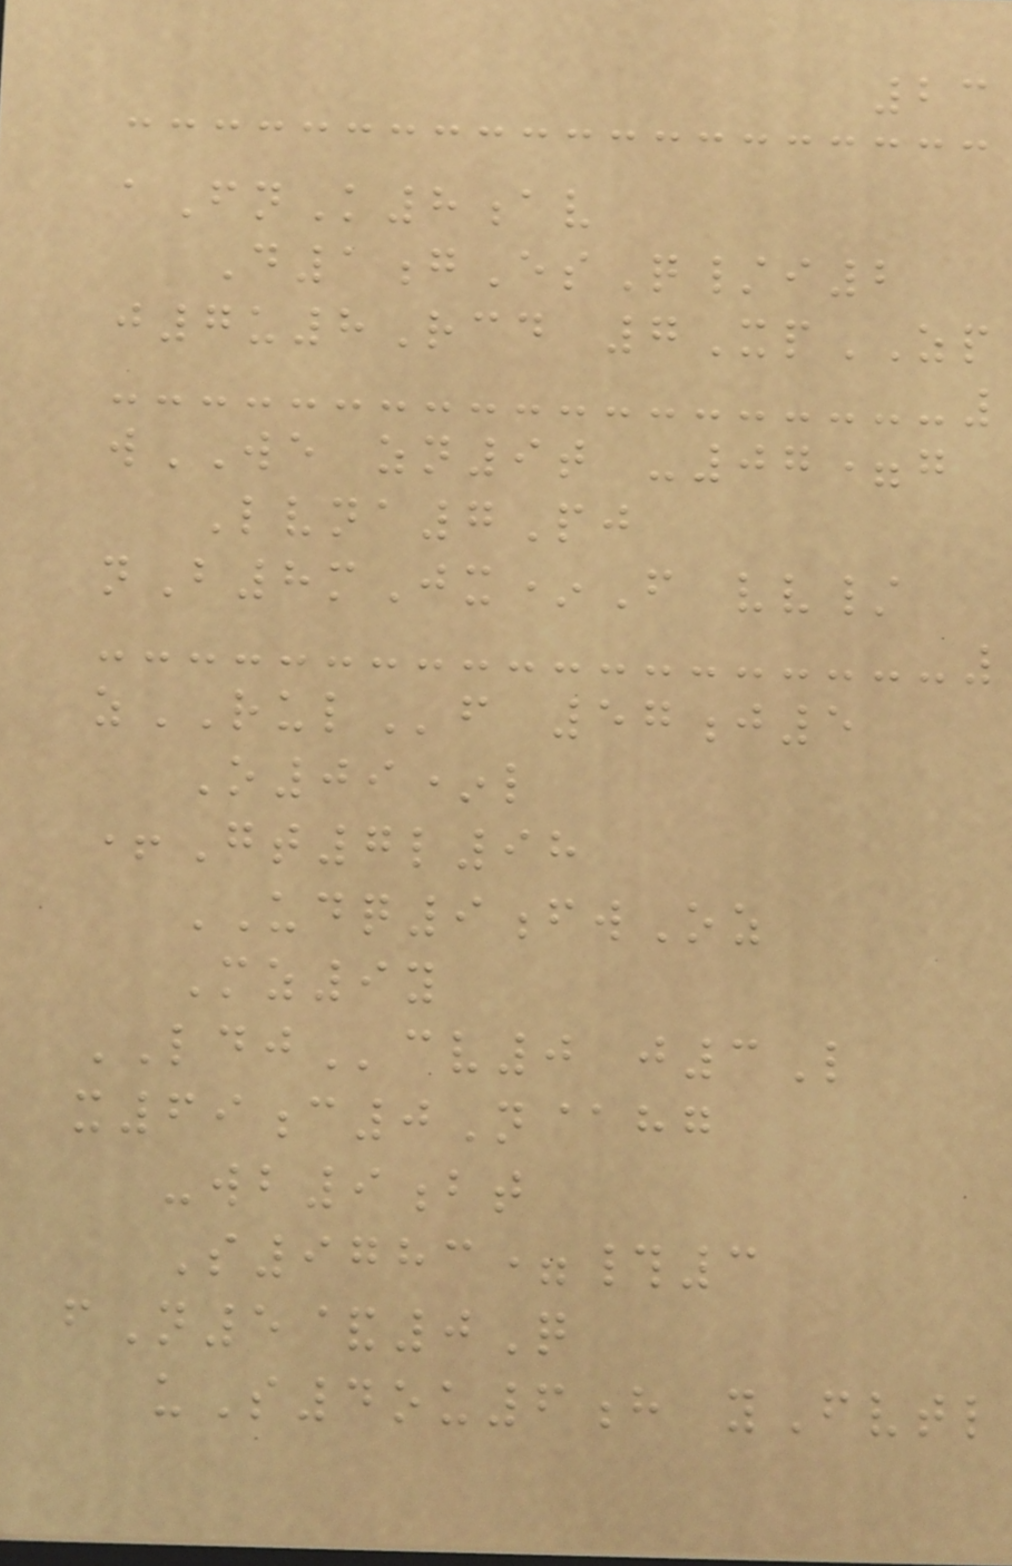23
aFnK8av
D1gEsQ/i2
j7u8Rcd 7XpZP
wWE zn9t -07=g
Lvna7Pj
nB8mJx*F vv/
zRULf 57j5
O09*l
+Gt7l98
UDQ9fwOz
Mz9y
LDJcv0 j3L
x69c0N@hg
-wb9bt
S9783=#3
fN5&0Q
uS4ou6h yFvtl
